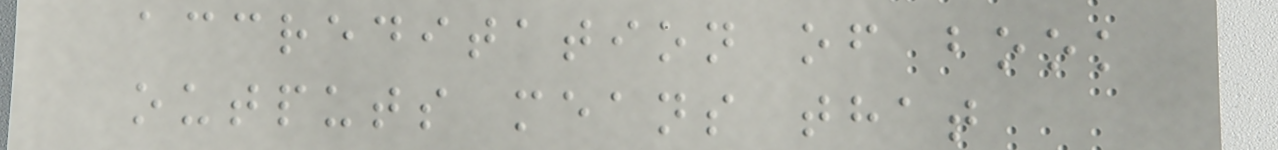accreditation of book
outputs means that
